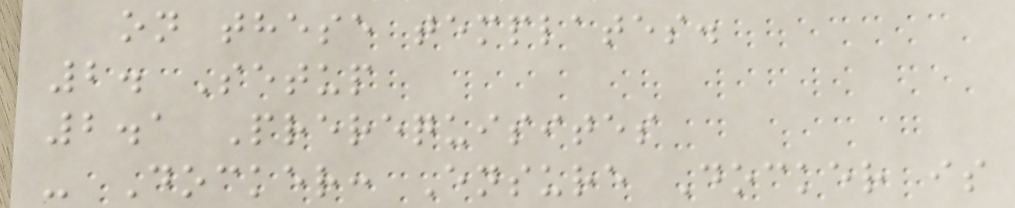on these templates.
2. Setup
2.1 Prerequisites
- Docker: Ensure Docker is
